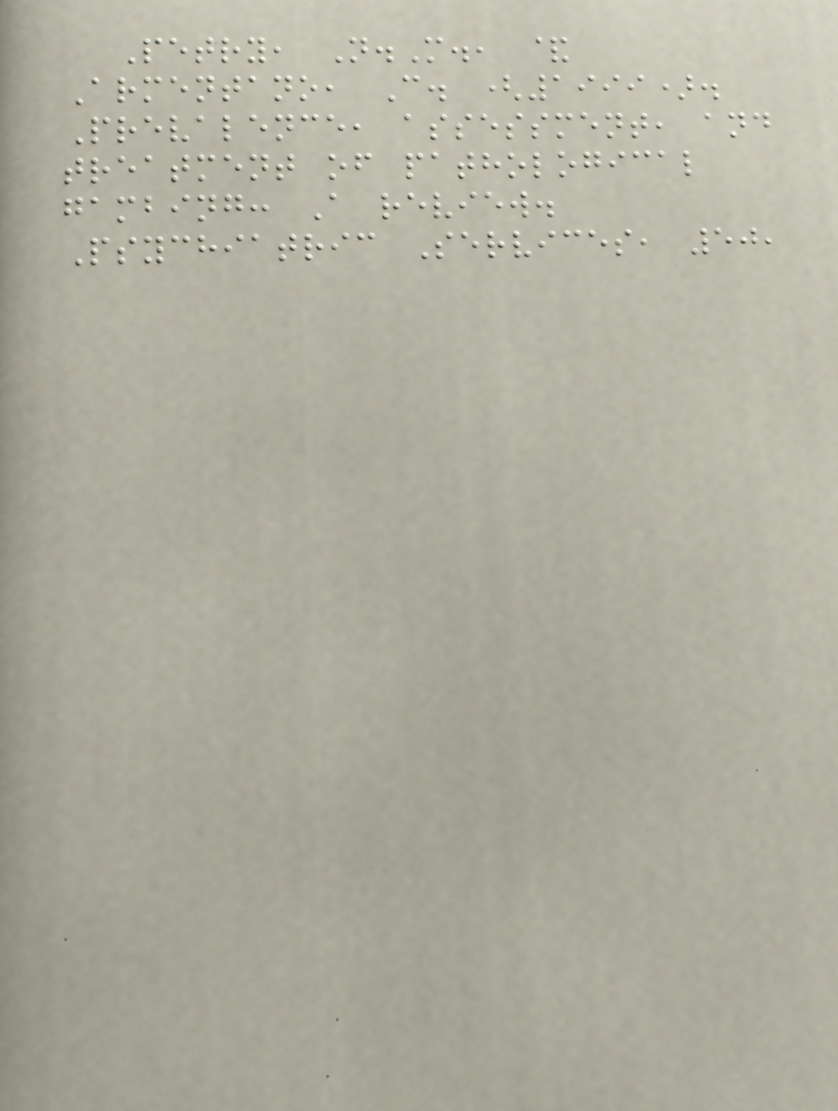Petry, N.M., &
Armentano, C. (1999).
Prevalence, assessment, and
treatment of pathological
gambing: A review.
Psychiatric Services, 50,
